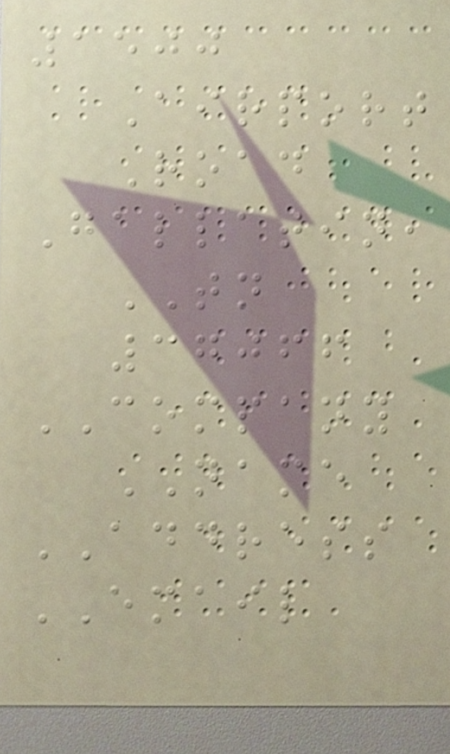1500
Airport
Road
Gallatin,
TN
37066
COMPANY
NAME
ADDRESS
EMAIL
